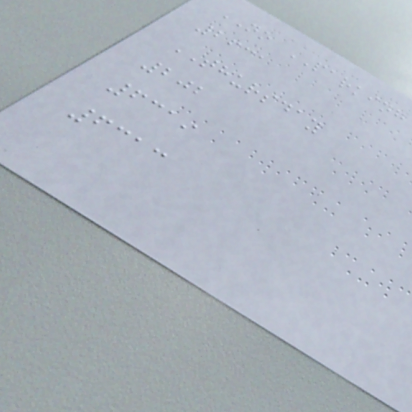NO PARKING
2631
THURSDAY
202
6319
6313
